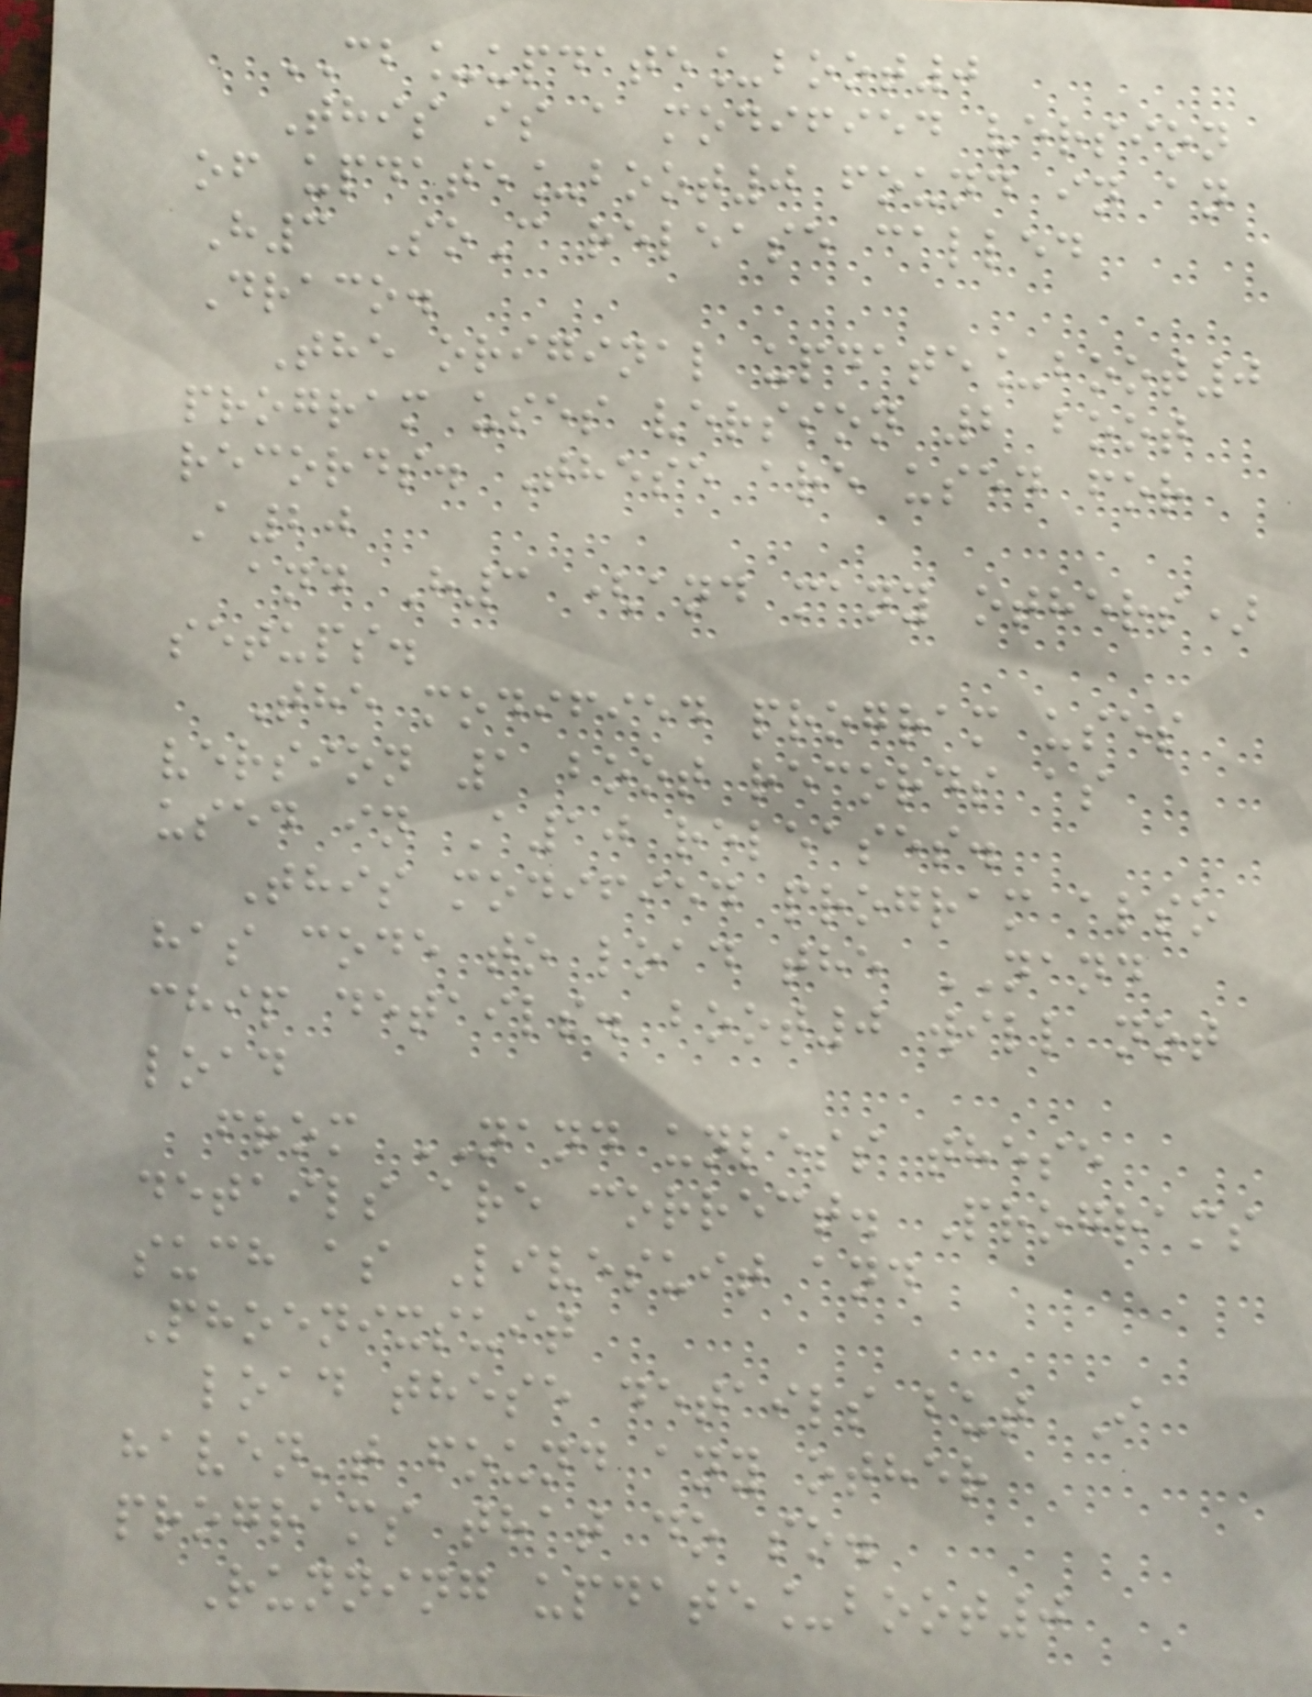CB_update_boot0
This is a modified version
of update_boot0 found in an
H3 SoC release called
Draco.
The original update_boot0
program uses version 2 boot
records. These are used for
A20
and H3 (and many others)
setups.
The modified program uses
version 1 boot records as
used in A10 releases.
This modified program also
has code to load the NAND
chip details. boot0 will not
load
from NAND unless these
details are correct. Programs
such as Livesuit and
Phoenixsuit
load these details but I
haven't found any other
programs that do so.
Running update_boot0
